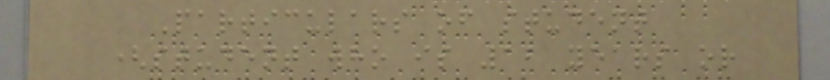Particulars of student
(student who is 12 years or
